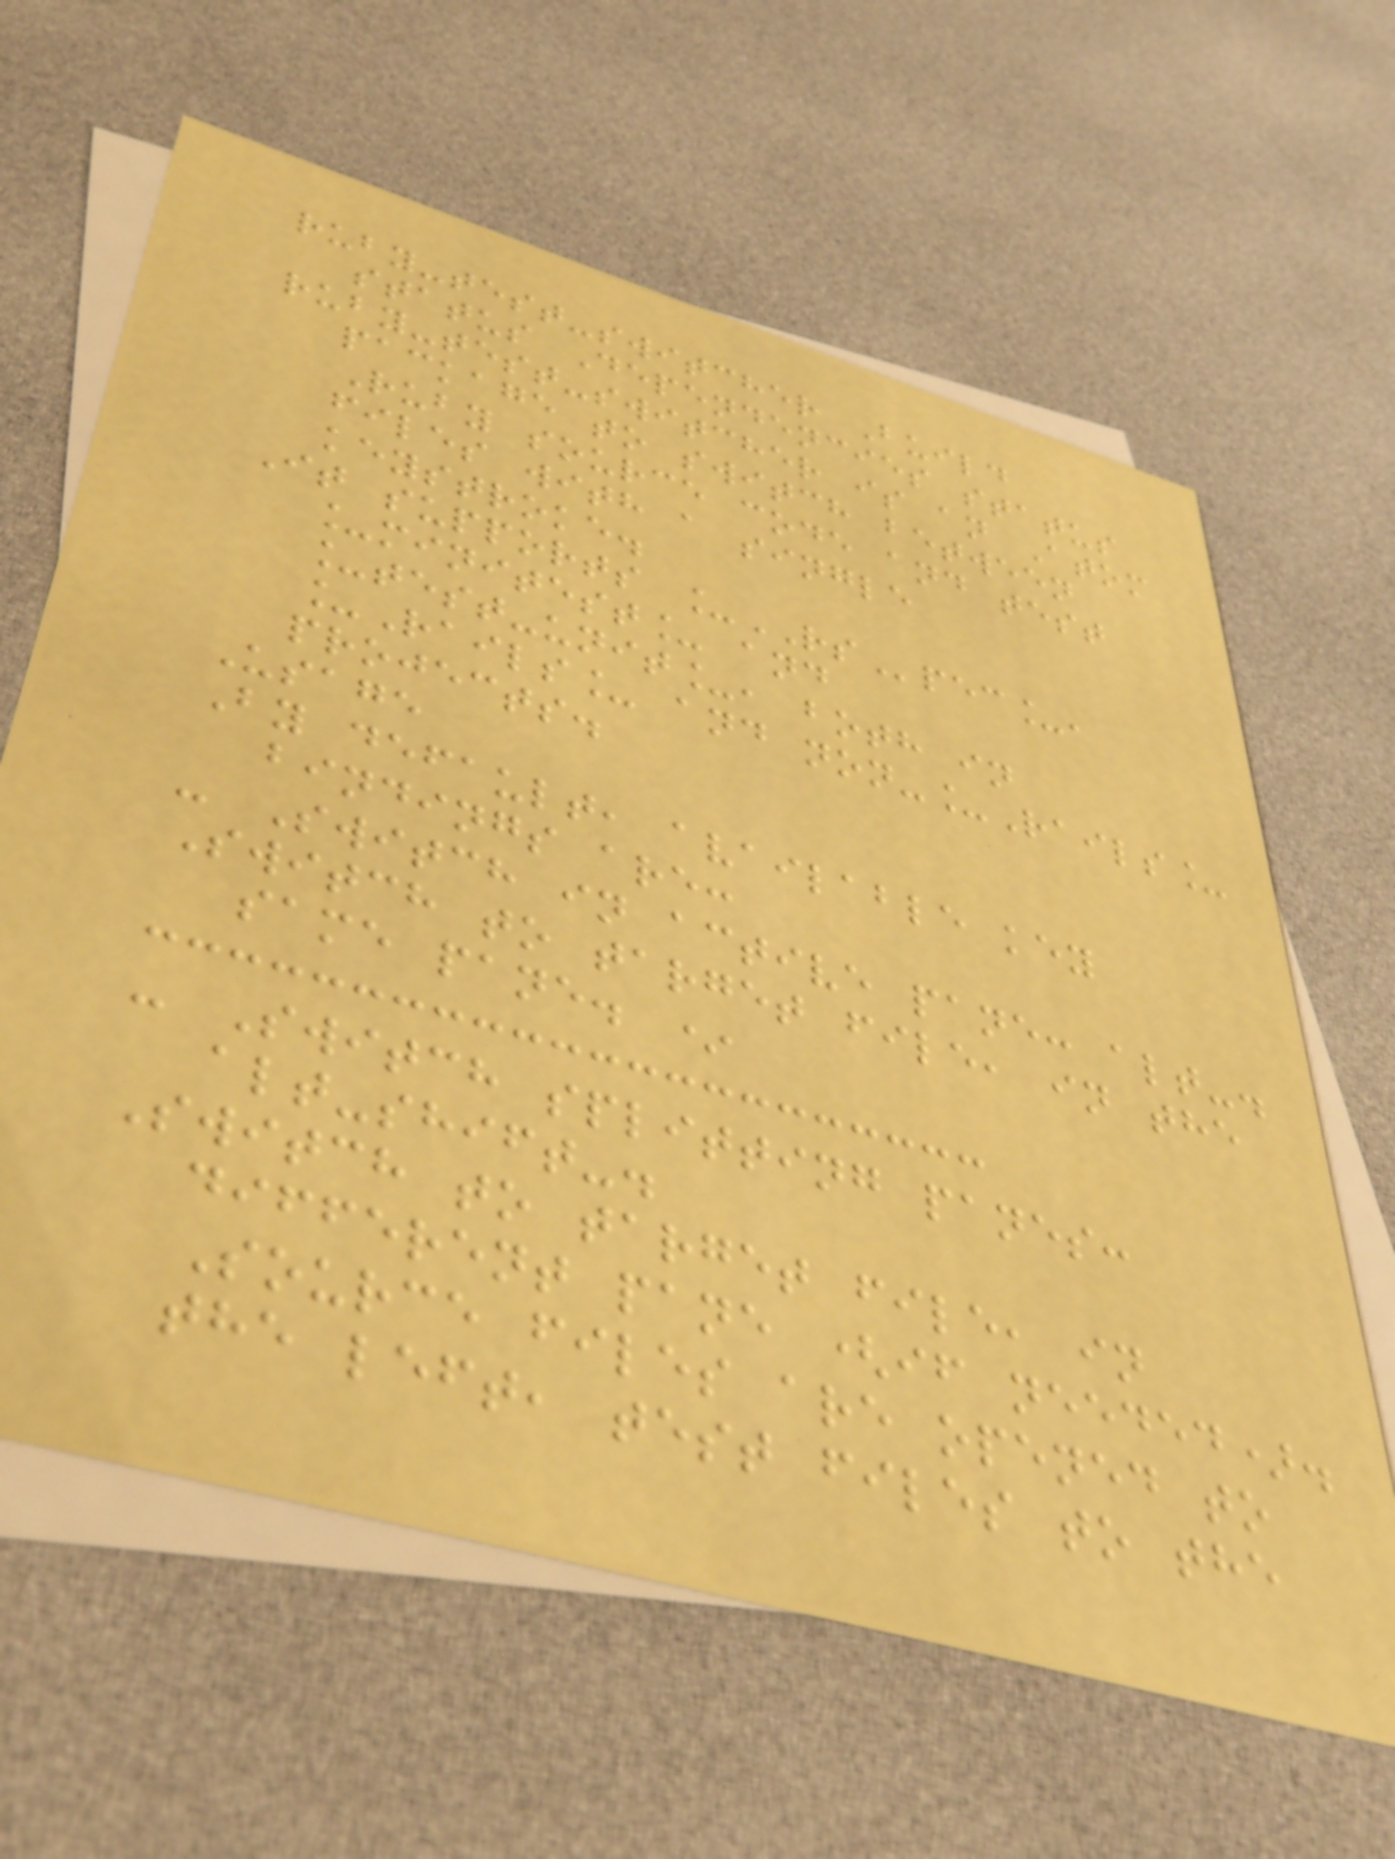ruby-test-switcher Build
status Dependencies status
ruby-test-switcher is an Atom
package to switch between
Ruby source code and test
files with a single
keystroke.
It supports _RSpec_,
_minitest_ and
_test-unit_, both in
_Rails_ and non-_Rails_
projects.
Usage
By default, available key
bindings are:
- Switch in active pane: alt-.
Switch to target file, in the
same pane. *
- Switch splitting panes:
alt-shift-.
Switch to target file, in
different pane (if needed).
Source files are opened to
the left, test files to the
